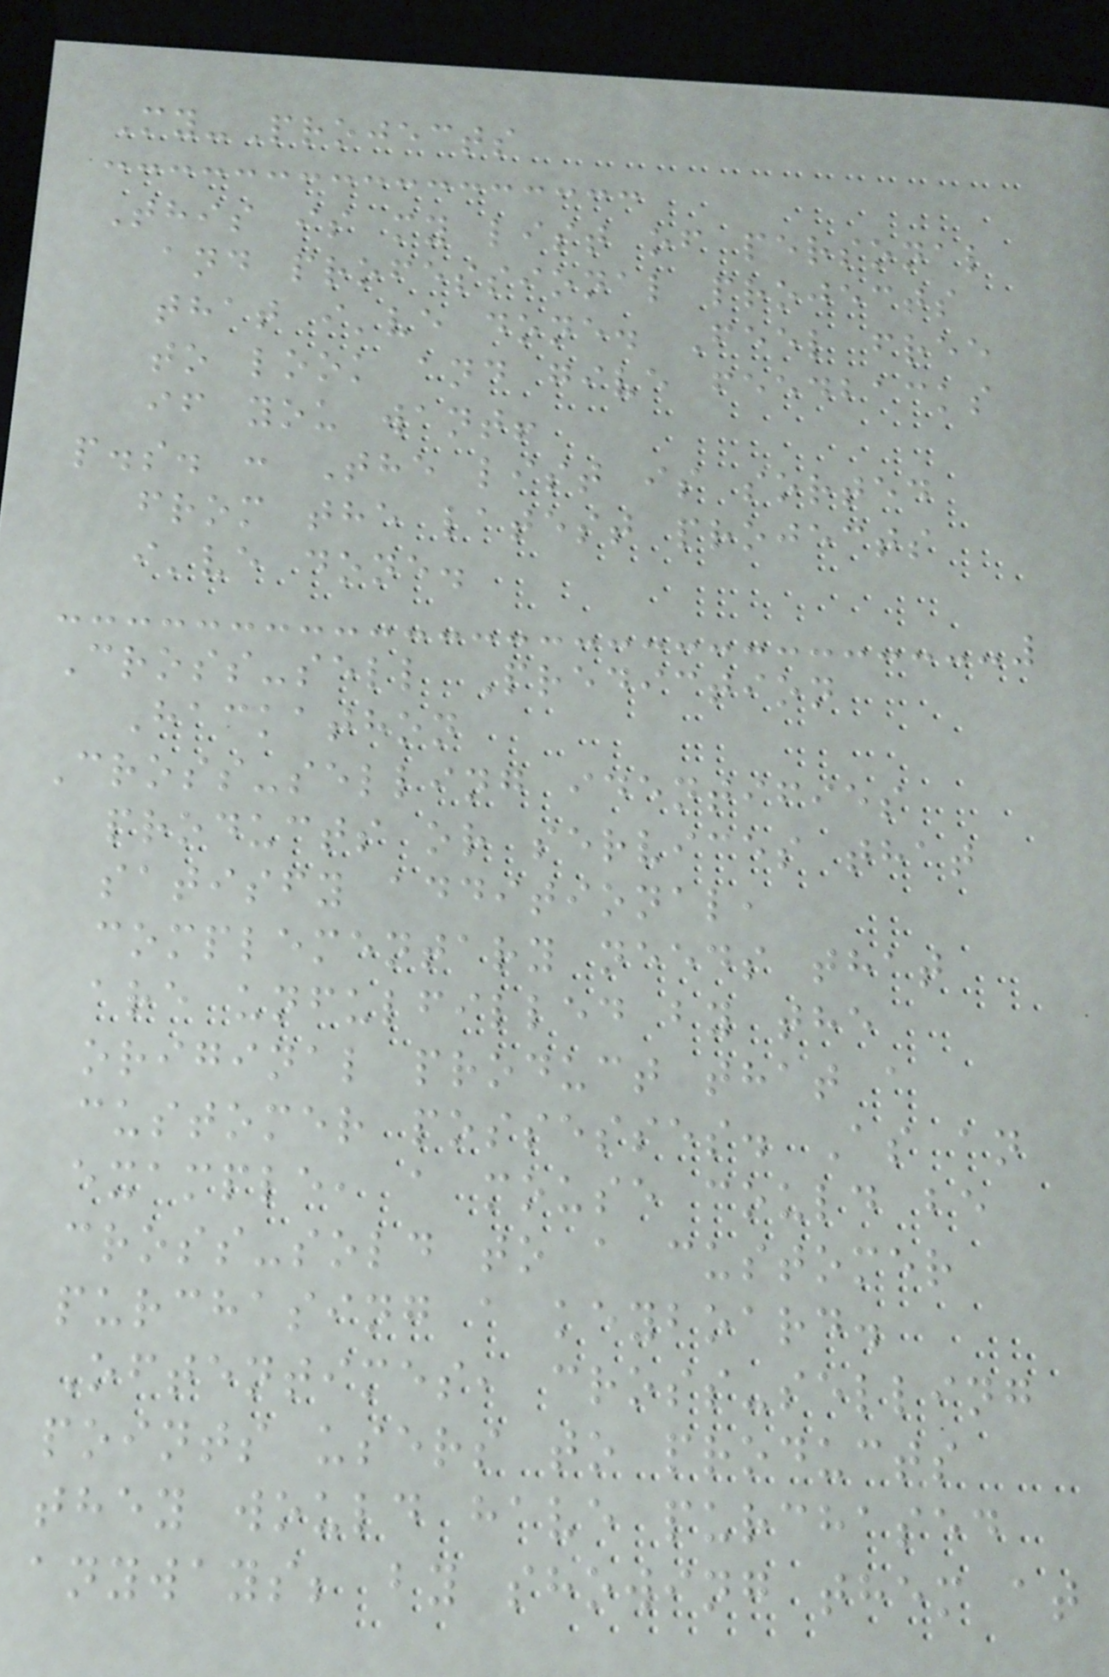My-Projects
This is my list of personal
and professional projects
that i've done. Feel free
to look and give feedbacks
if you want!
p.s. : The list is sorted
from the latest projects
i've done.
Cross-sell Prediction
Hackathon
Cross-selling identifies
products or services that
satisfy additional,
complementary needs that
are unfulfilled by the
original product that a
customer possesses. As an
example, a mouse could be
cross-sold to a customer
purchasing a keyboard.
Oftentimes, cross-selling
points users to products
they would have purchased
anyways; by showing them at
